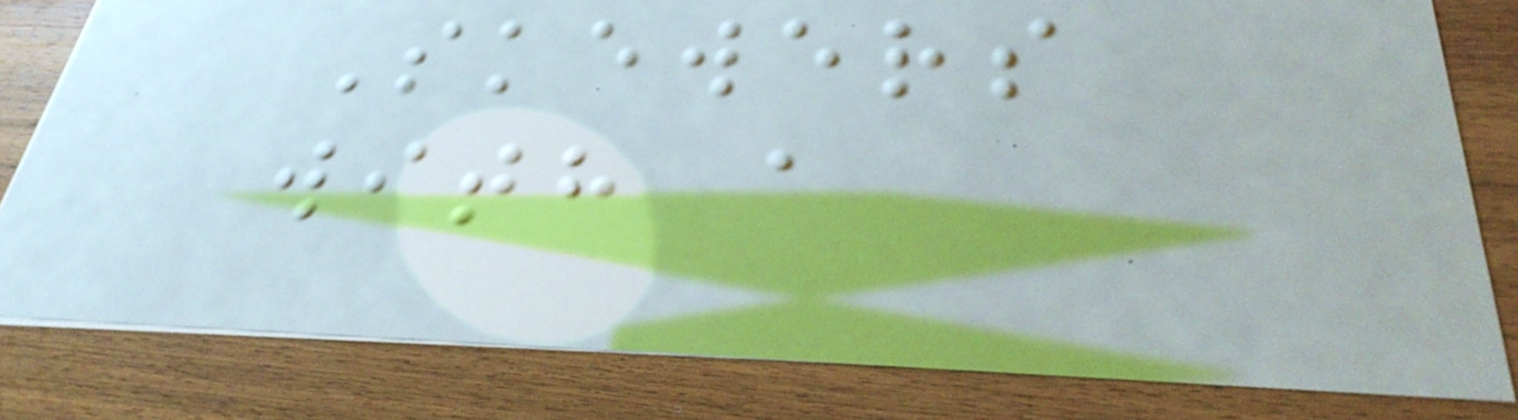Skewers
with a
